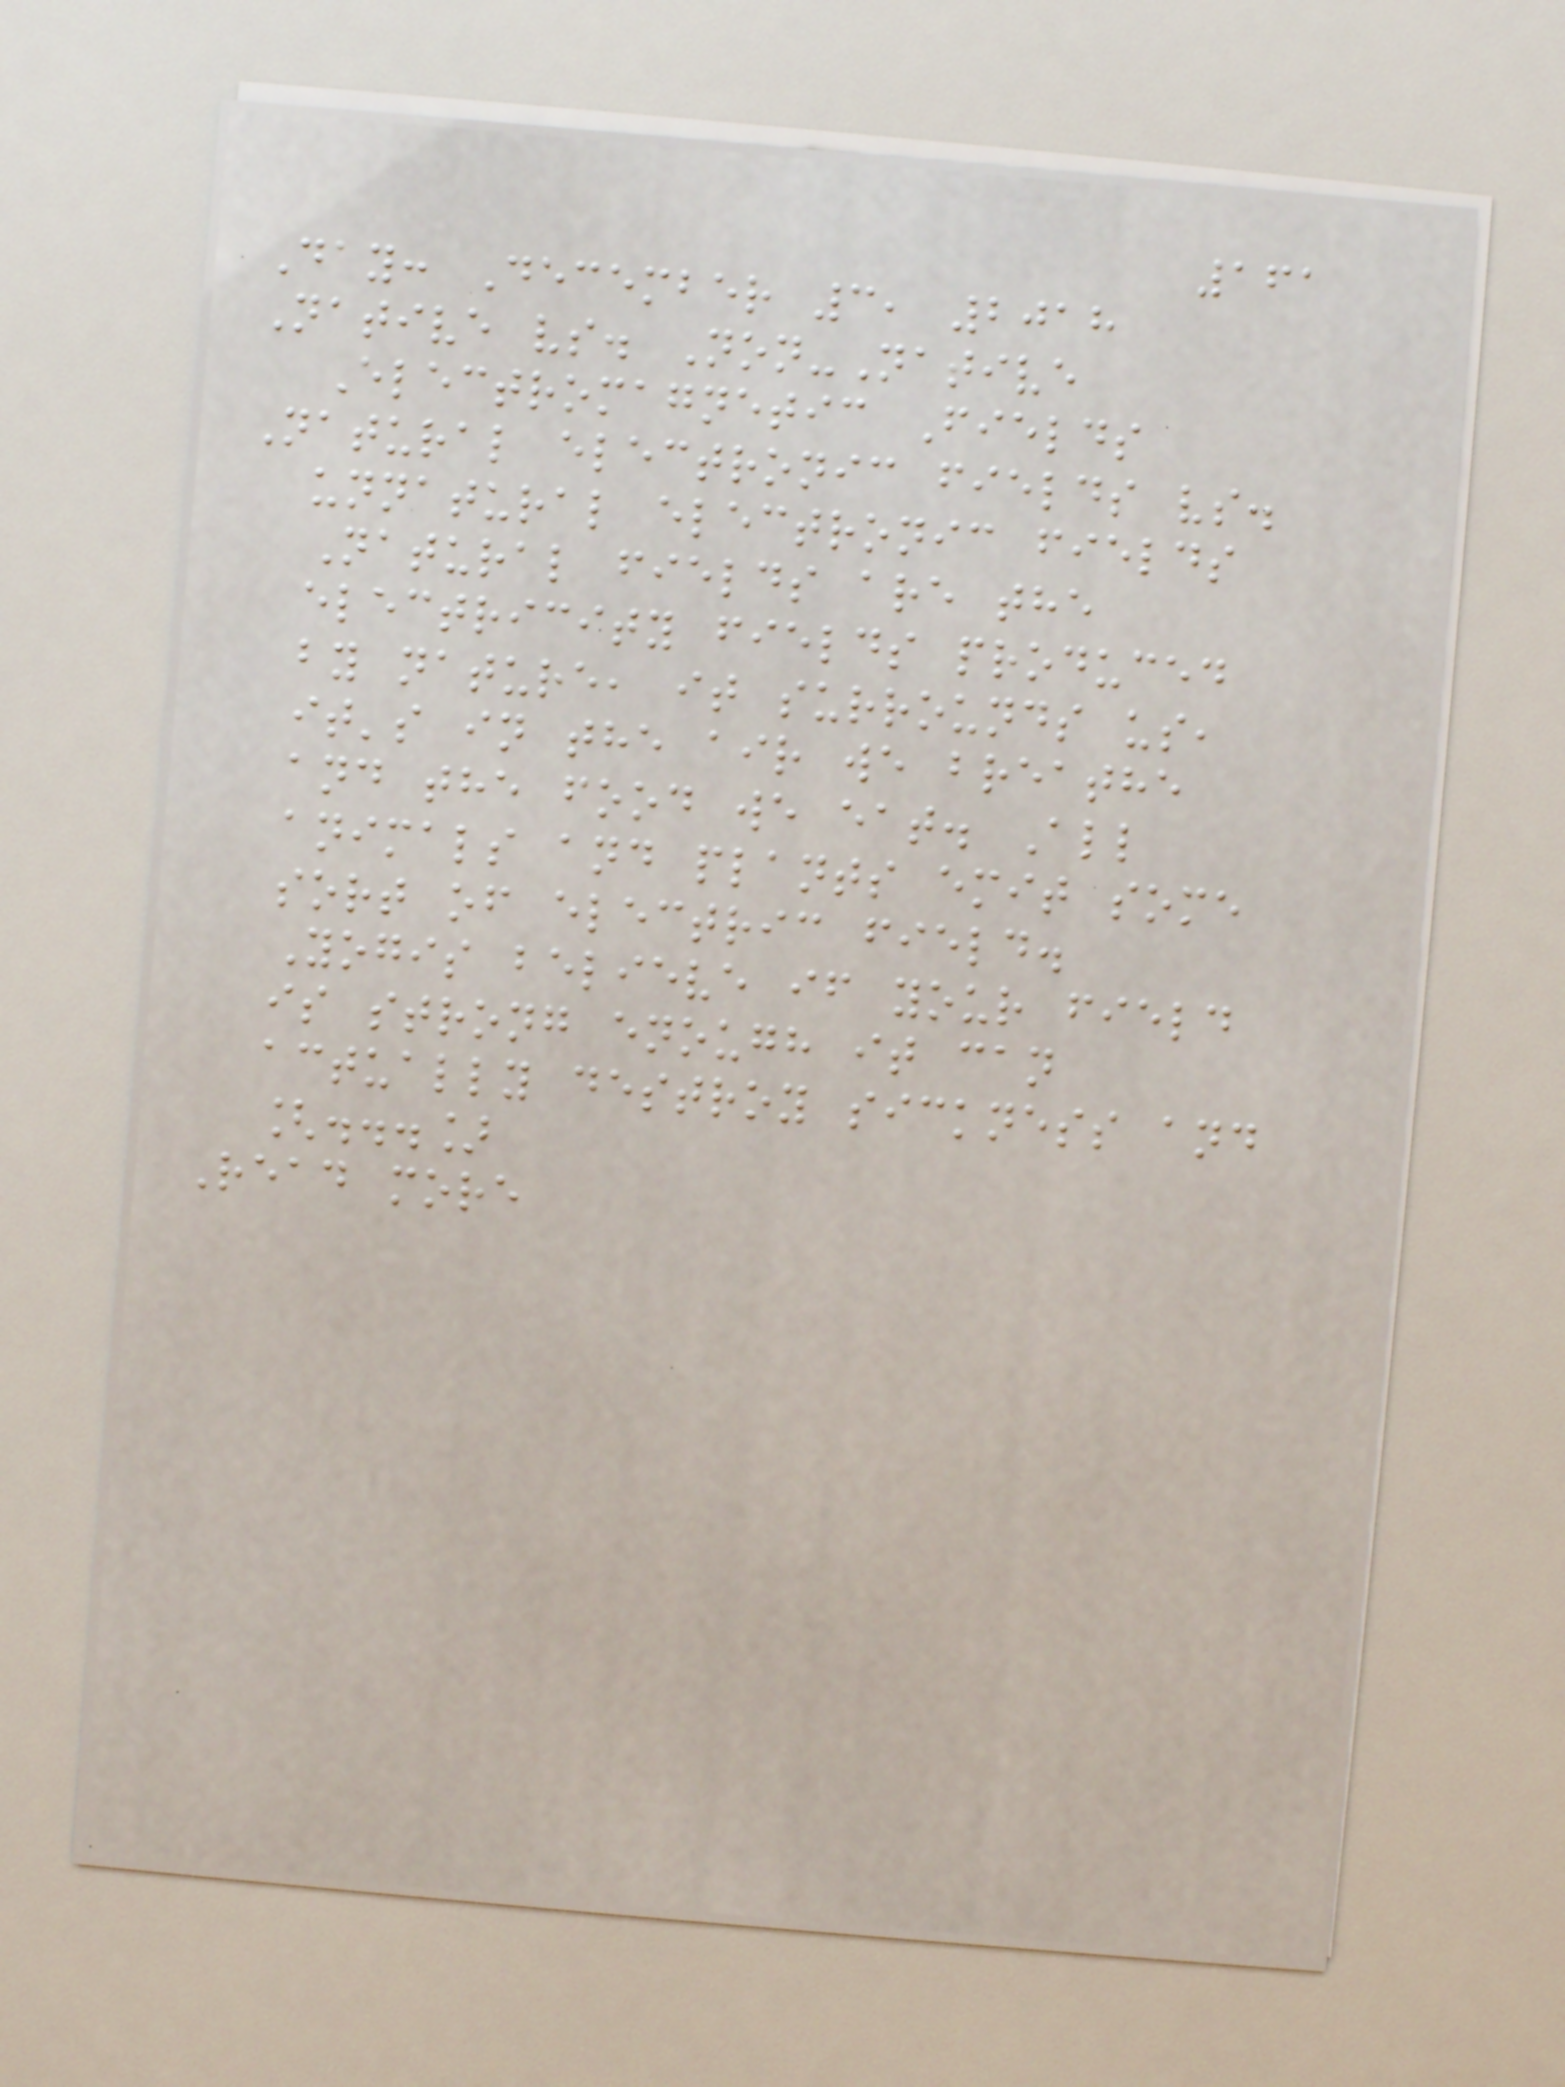161
Day: December 3, 2018
Native vs. Non-Native
Electromagnetic Fields
Natural electronic fields vs.
unnatural electronic fields
Natural fields are the
electricity fields produced
by nature, it surrounds us,
it's in the air we breathe
and the food we eat. All
animals and plants emit some
sort of electric field.
Yogis believe if your field
is strong enough it can
actually destroy sickness and
[...]
Read more
